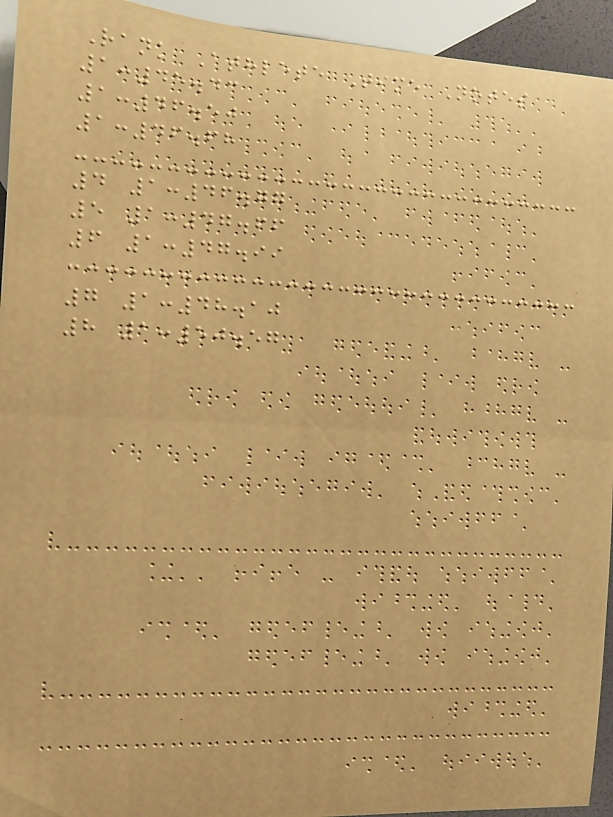Rank Athlete Time Notes
1:45.43
1:46.50
1:46.68
4 1:46.77
5 1:47.66
6 1:47.99
7 1:48.10
8 1:50.57
